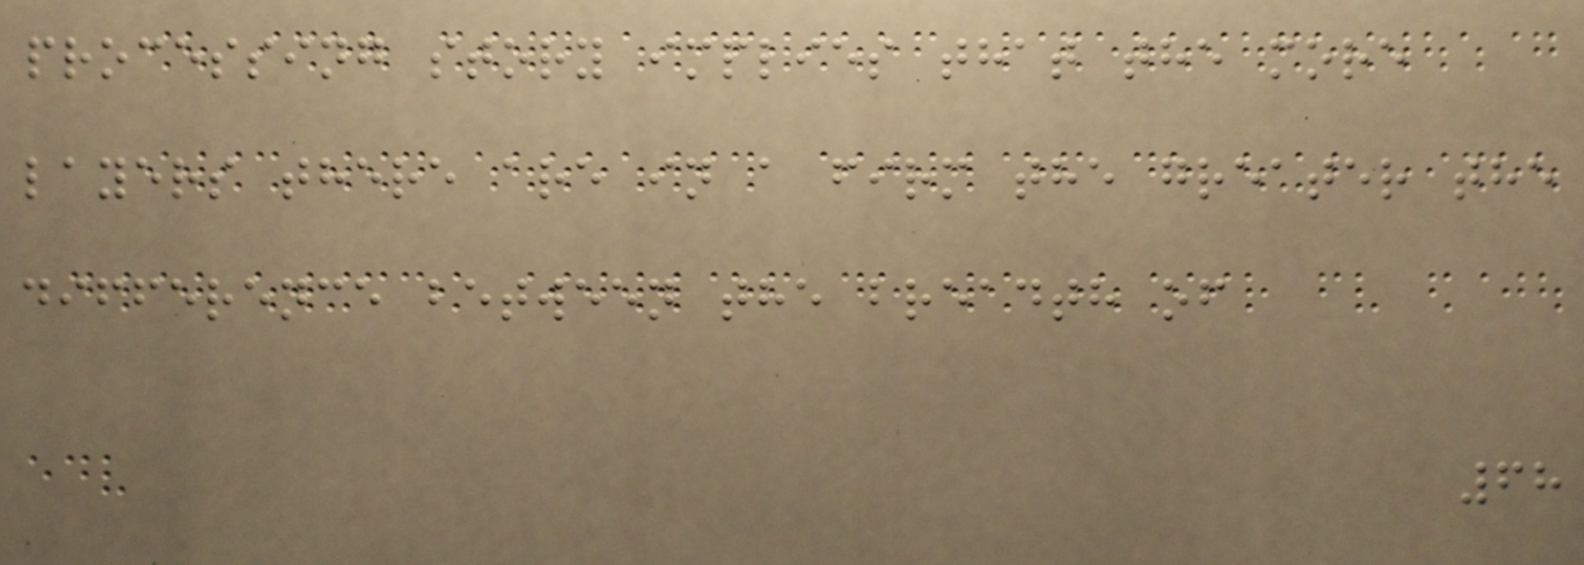processing story implies that the more
layers there are in a firm the greater the
difference between the breadth of
68
